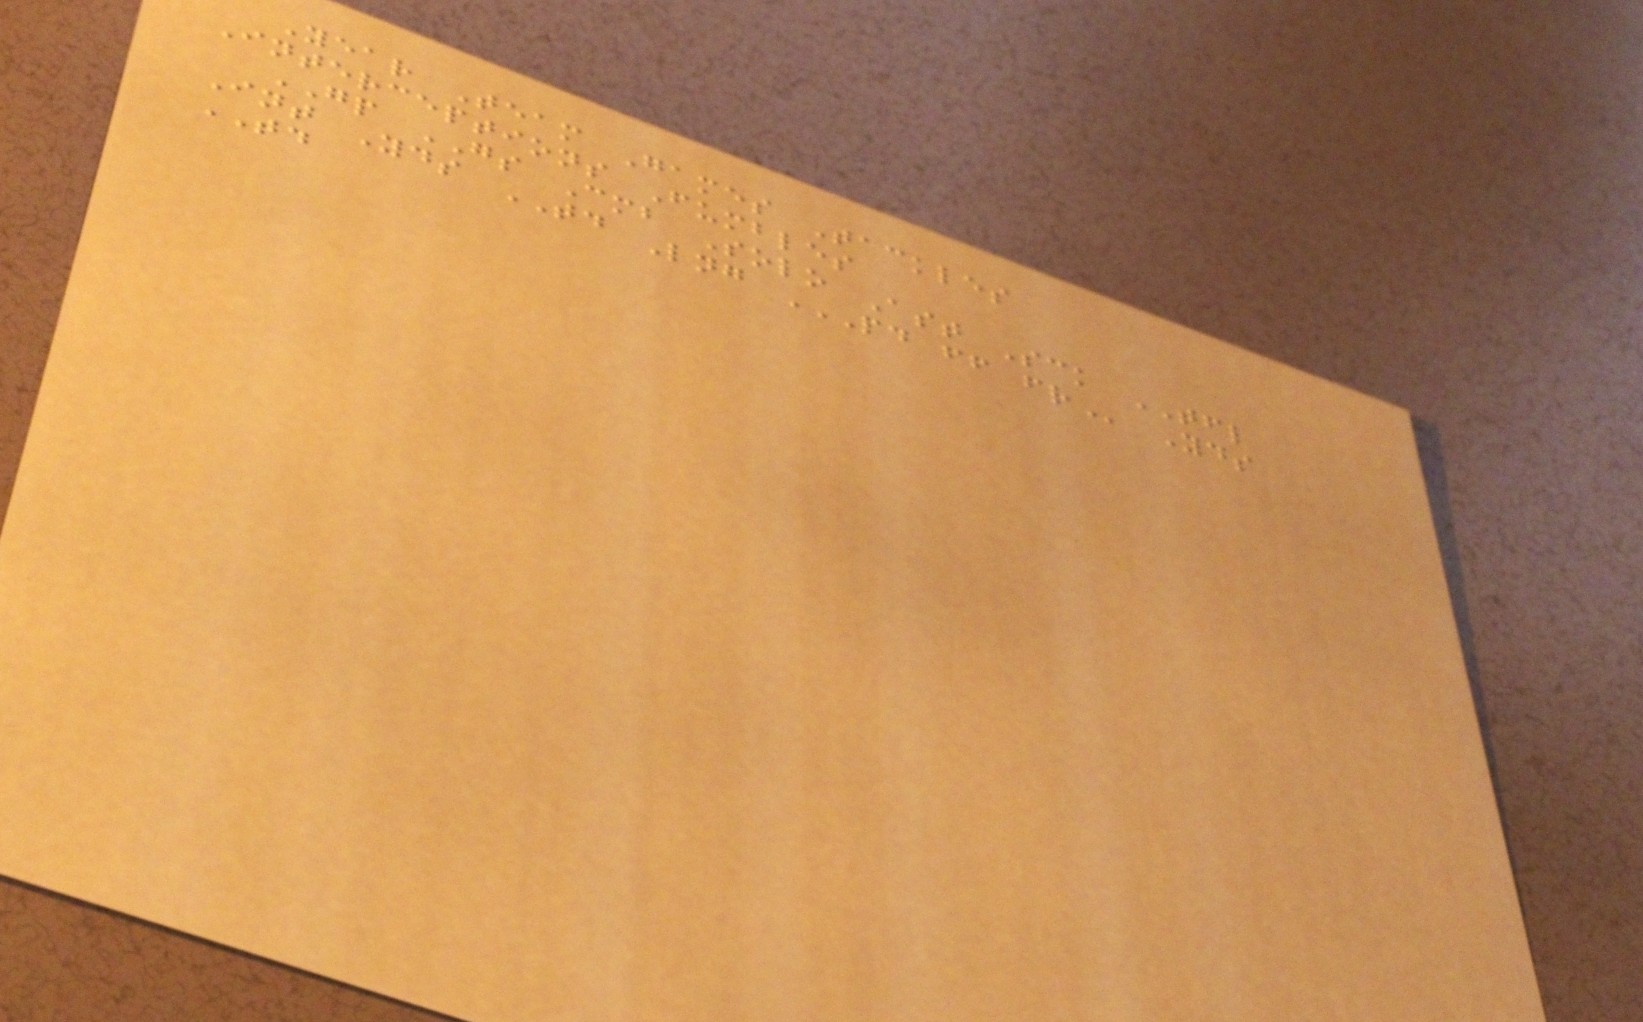Year Team Games Tackles
Interceptions Fumbles
GP GS Cmb Solo Ast Sck TFL
Int Yds TD Lng PD FF FR Yds
TD
